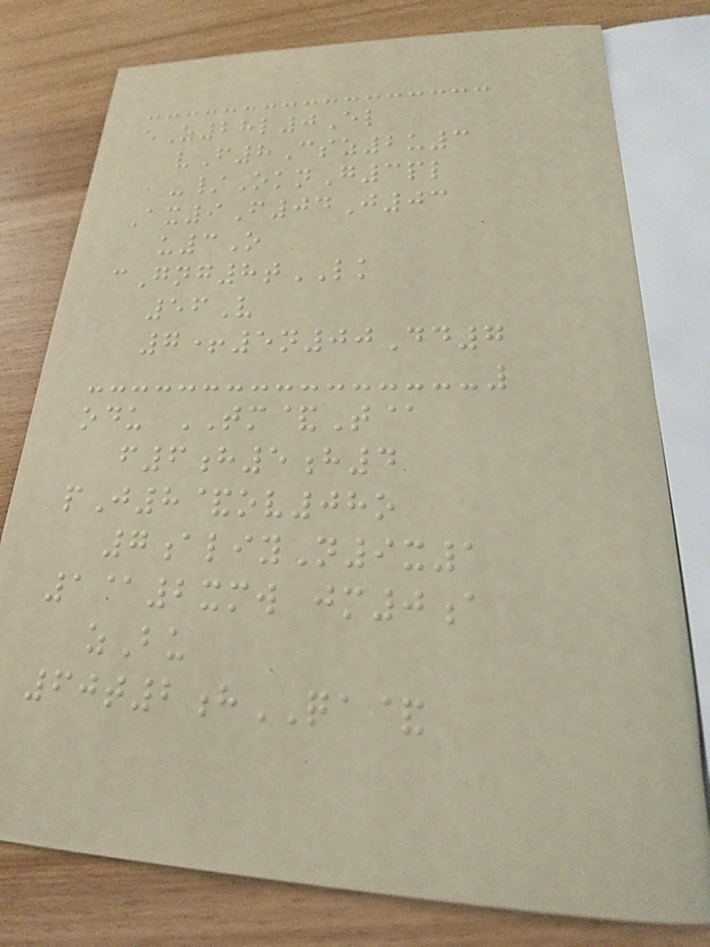eZ28l0El
vF8Csz2u3
-/OknG3pl
Ax9F04J03
u3O
cGng8tLK
56V
7+5n00Dd7
odu TM&T@
f6h5h4
pJ8&ov08o
7aliyN9x1
1@2xmw jm0a
zBu
60t2hQA&
